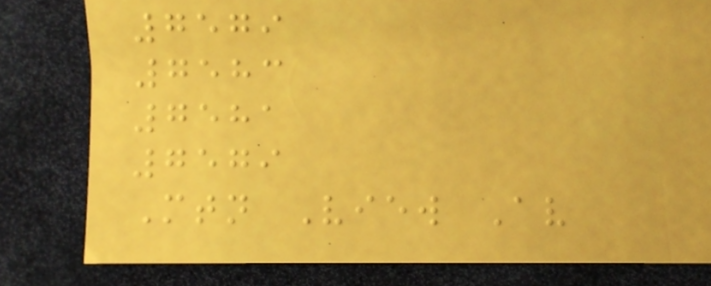7579
7583
7581
7579
Mtn View Av
